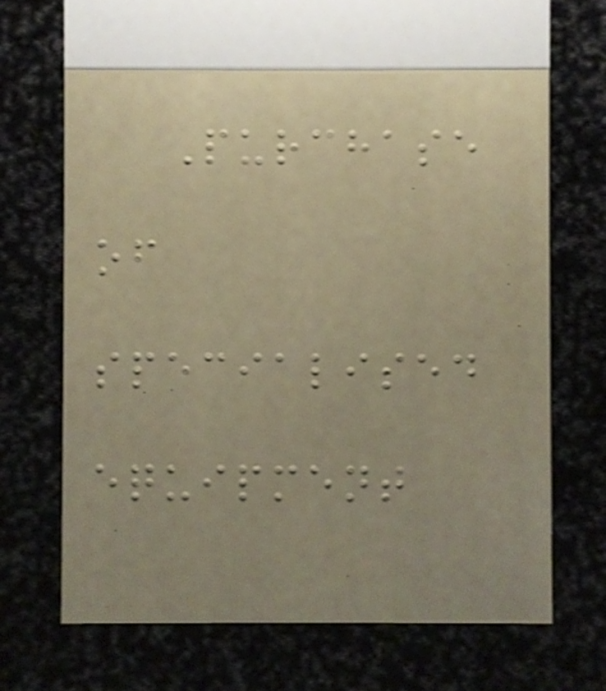Purchase
of
specialised
equipment
